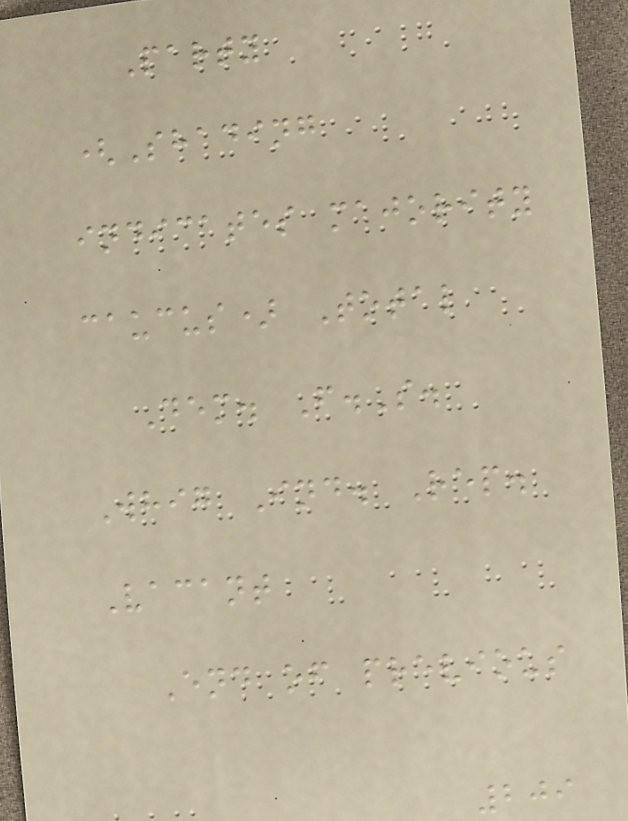Party
(Shading
indicates majority
caucus) Total
Dem. F.S.
Whig Ind. Rep.
Vacant
End of previous
209
